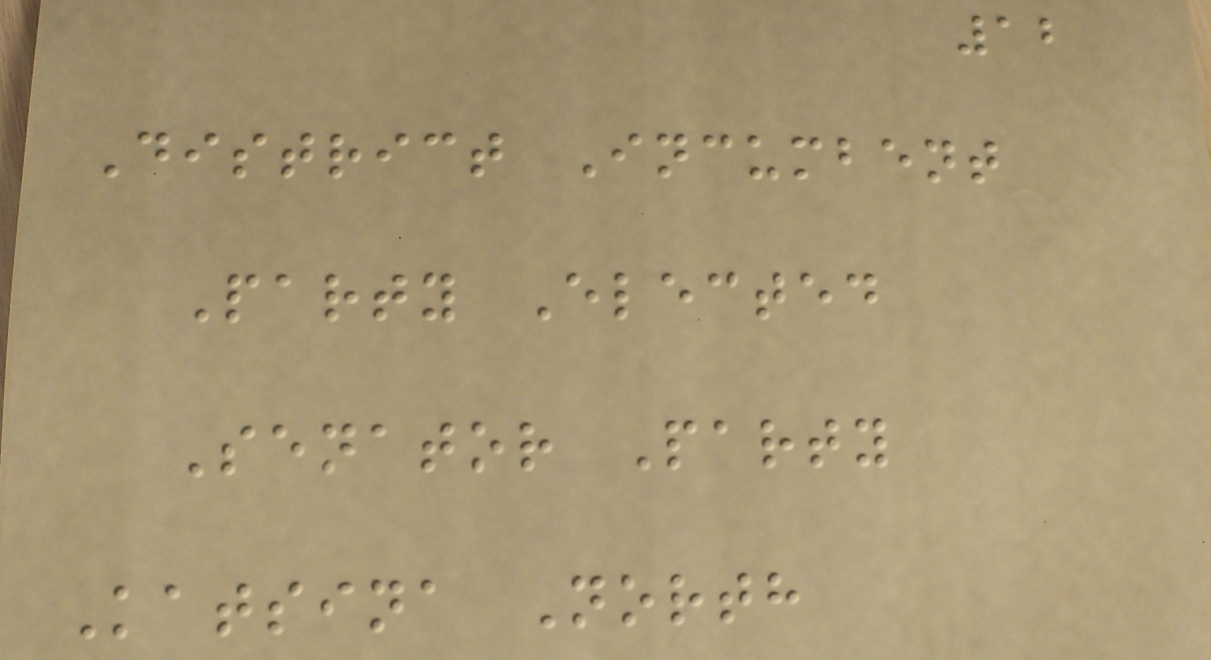12
District Incumbent
Party Elected
Senator Party
Katsina North
